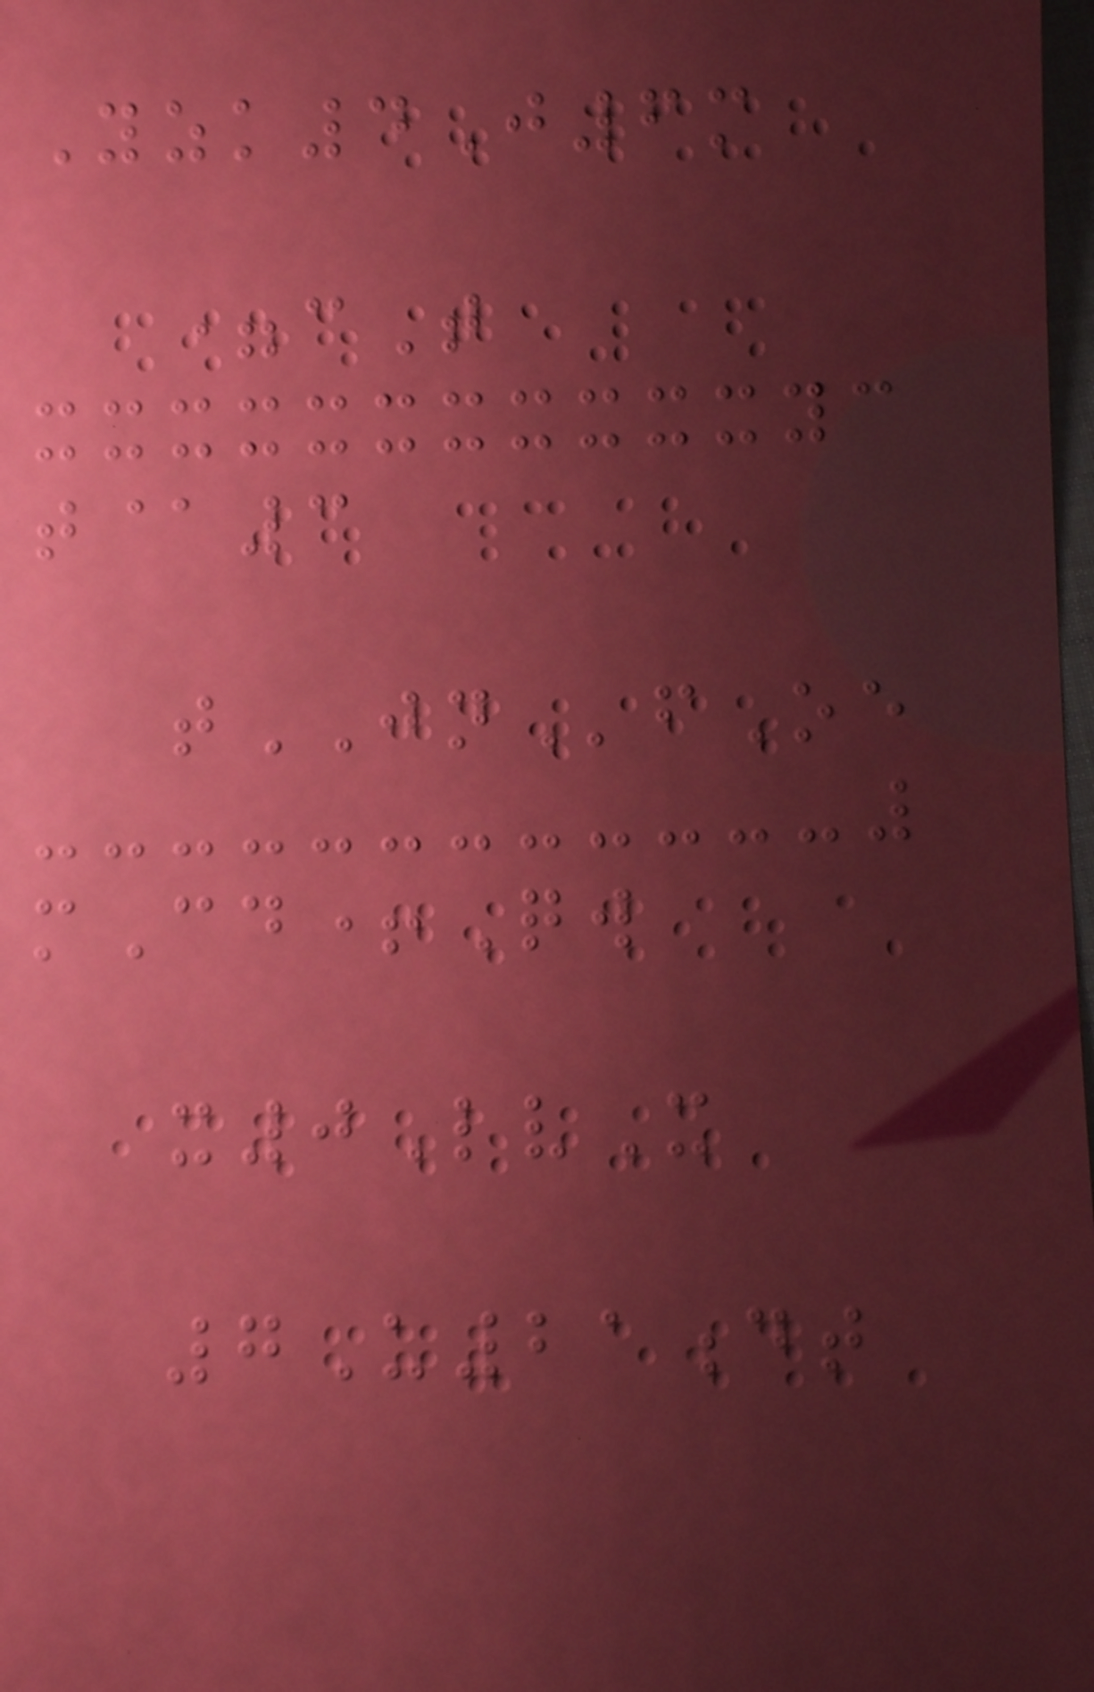Yzk4J6m
=cT
t@3
tJNfOe
mCd+Qw
x0LvX
7U21dt
